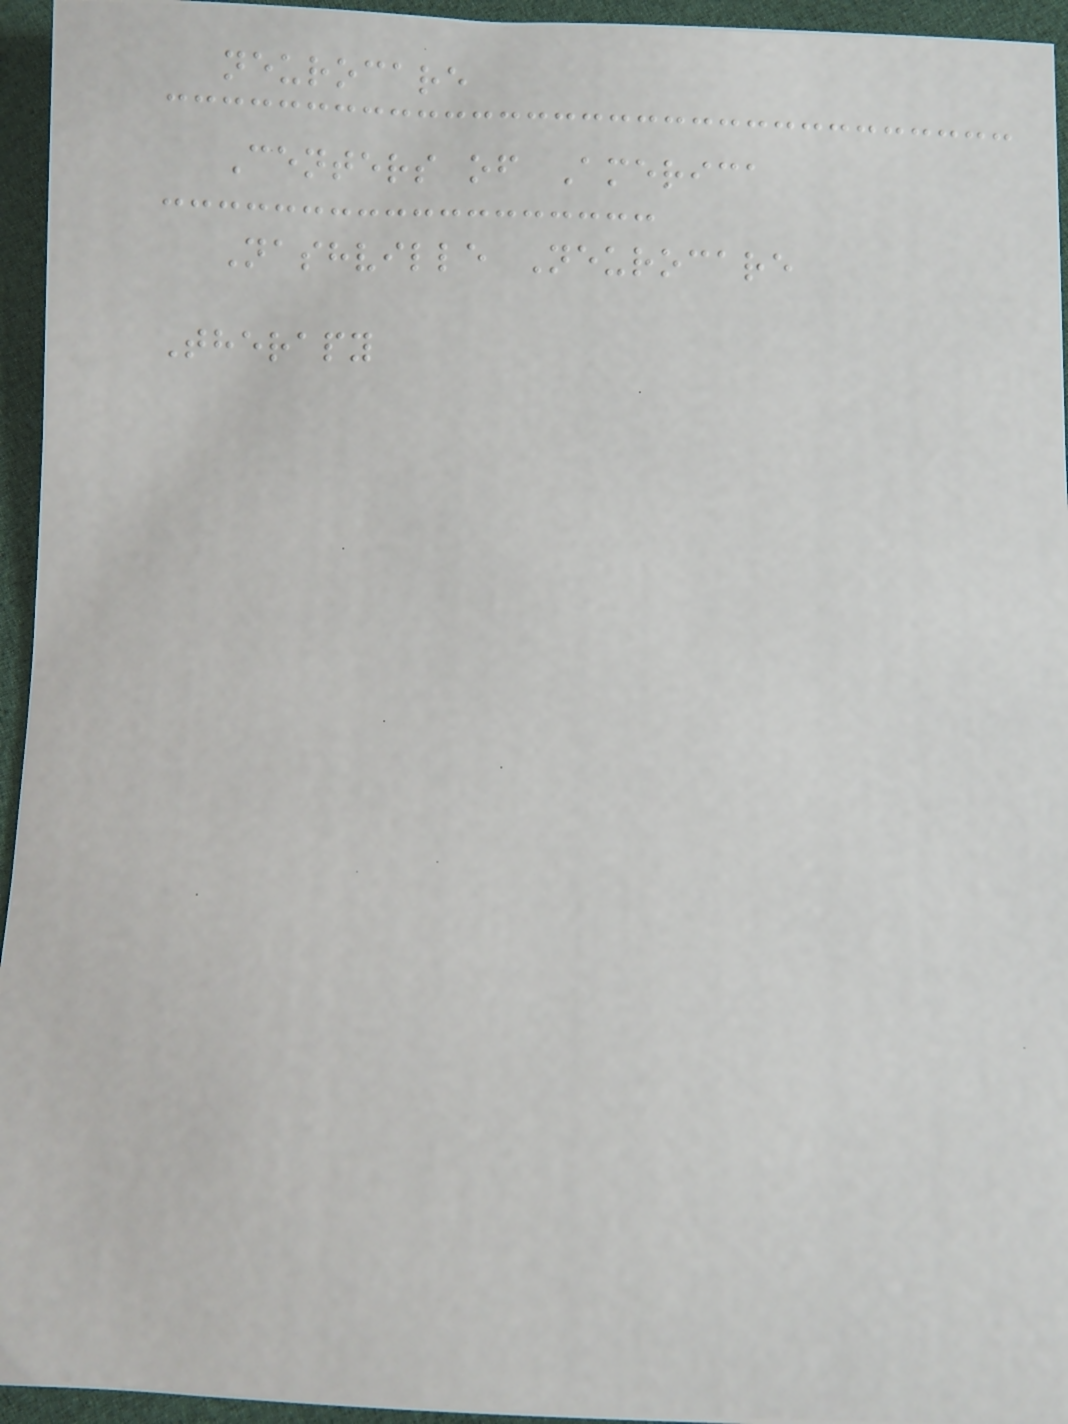neurocare
Centers of America
Nashville Neurocare
Therapy
